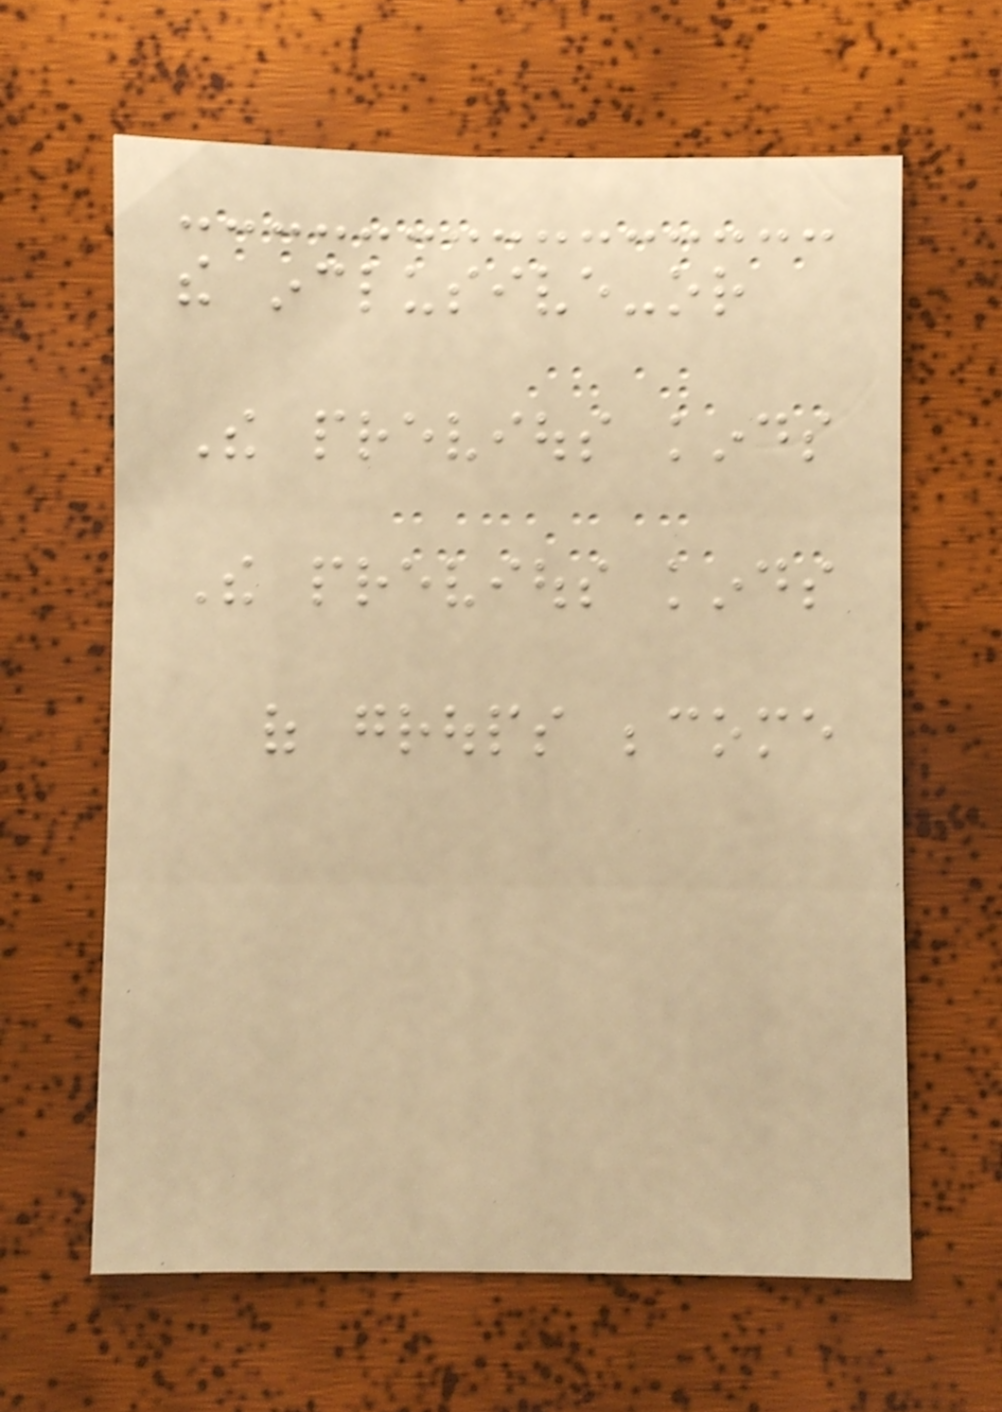the inclusive-or
The previous kinds
The previous kinds
of groups become
